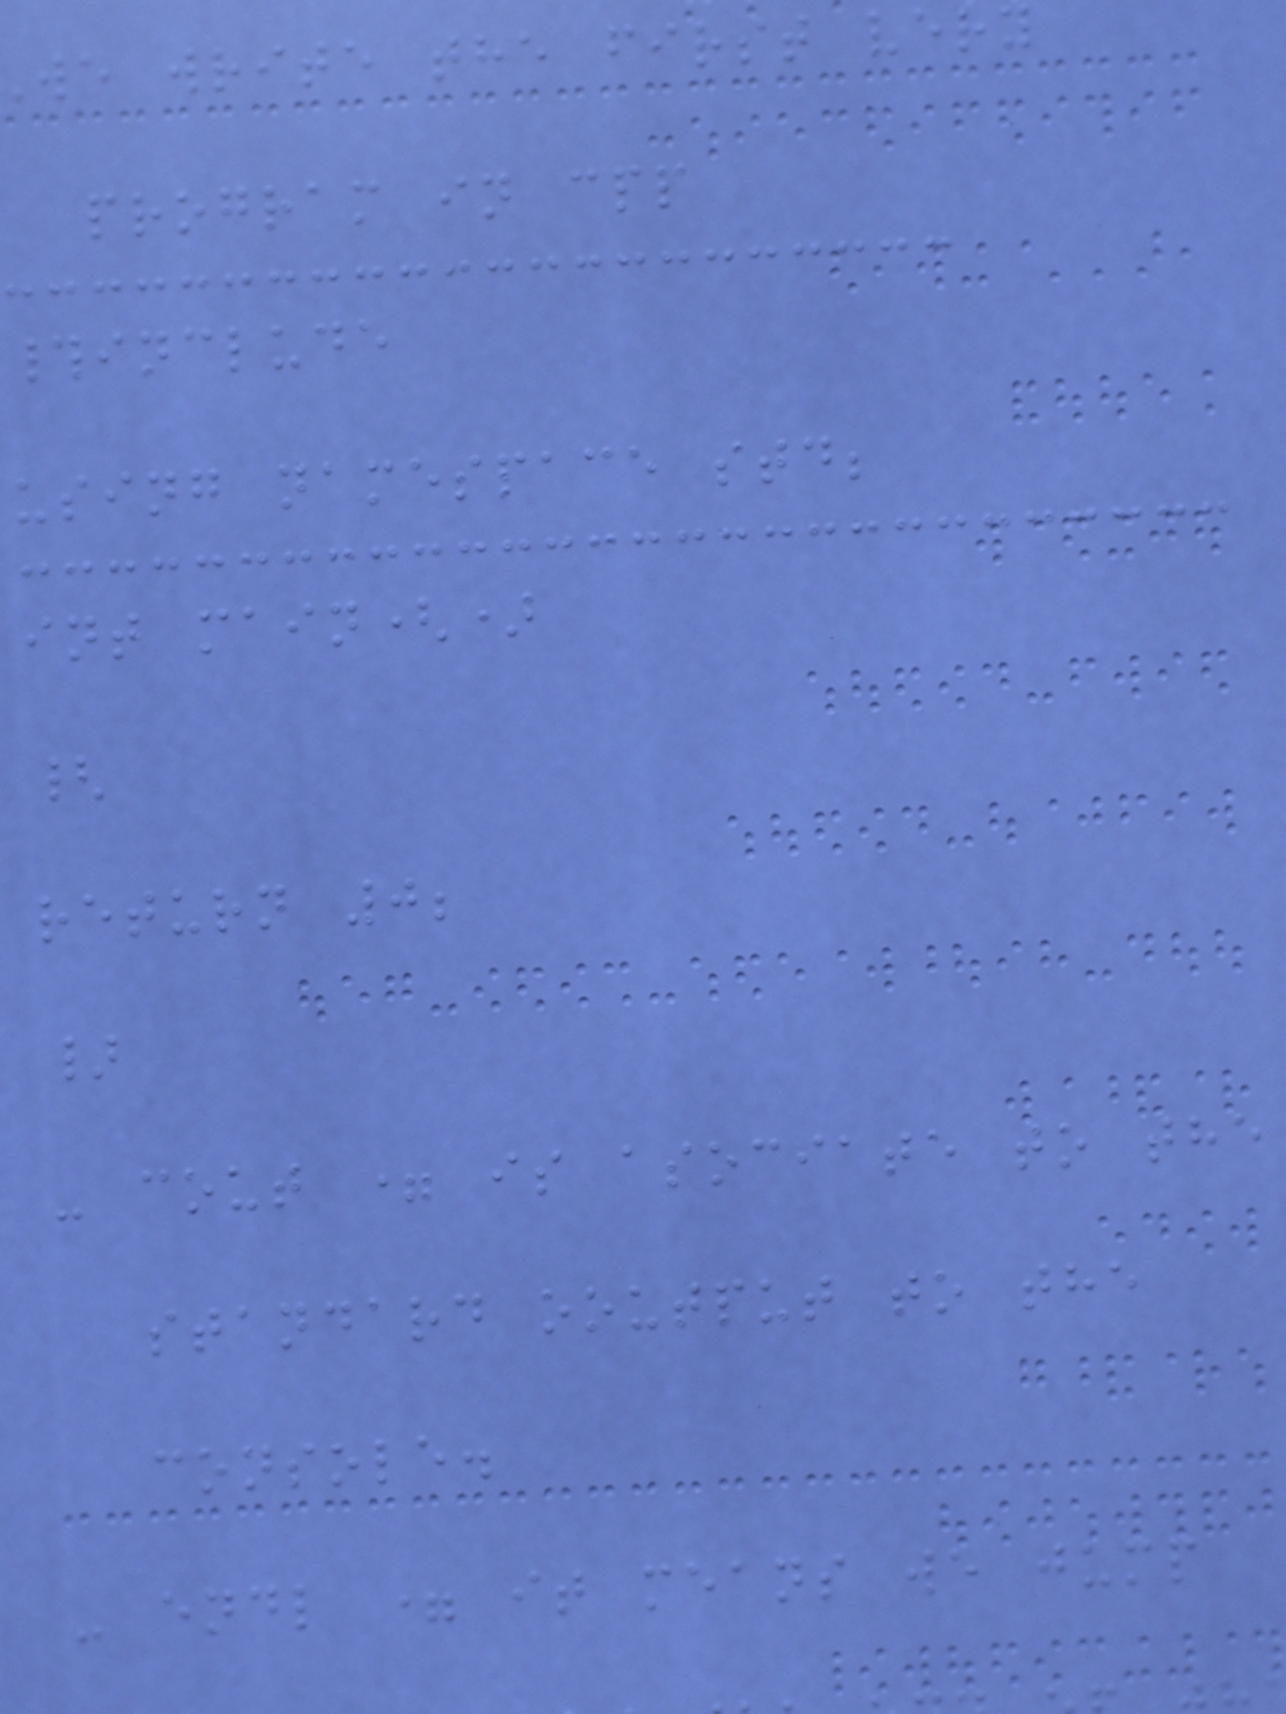we write the first very
program in cpp
#include
using namespace std;
int main()
{
return 0;
}
- cout = is asociate to the
standard ooutput to the
console.
- endl = it means we jump
